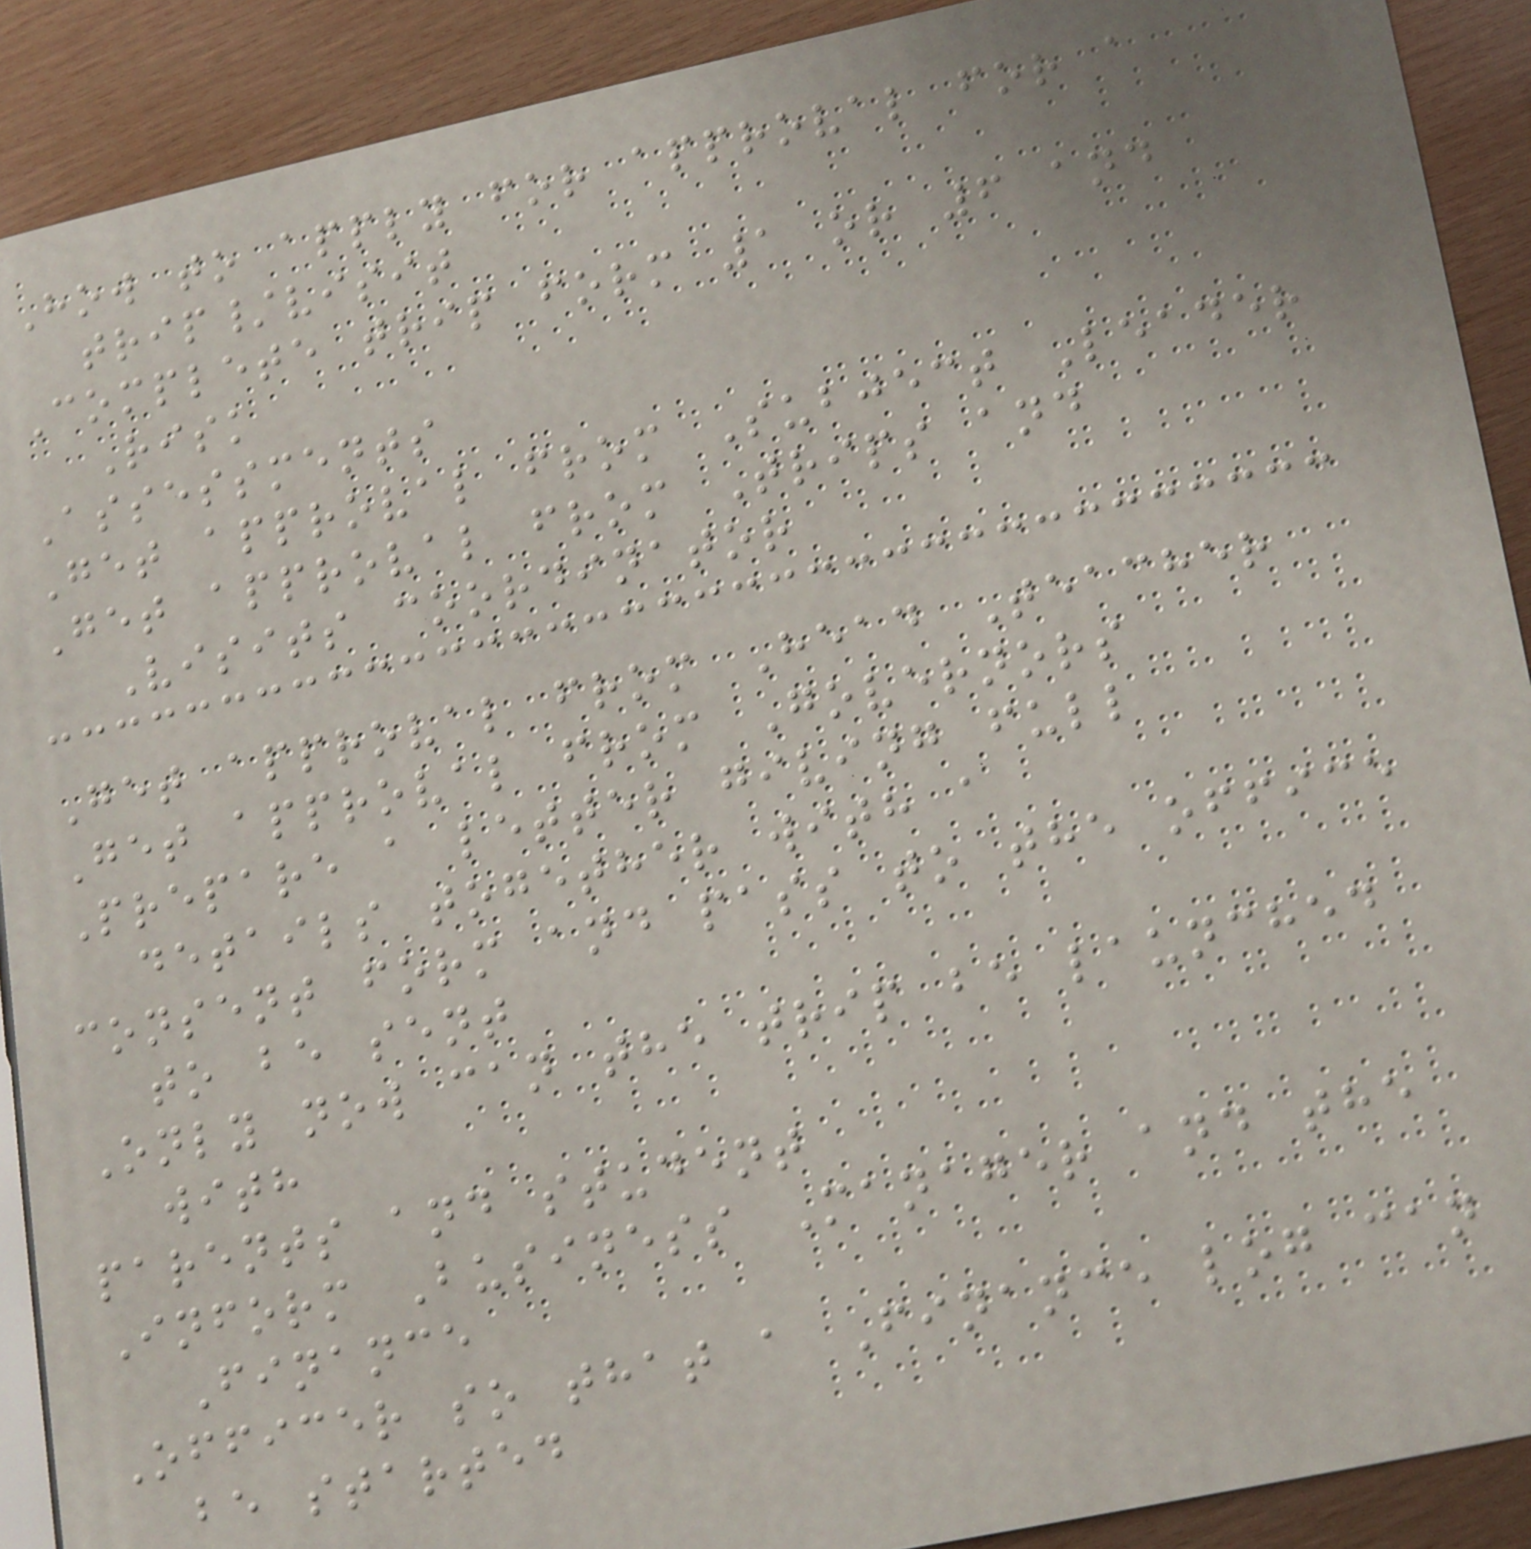How to apply for approval for a
trip/visit
Complete trip form 1 or 6 and
Risk
Assessments
Get approval from Subject Leader
Get approval from Trips and
Visits coordinator
Get approval from Head Teacher
Get approval from Governors
Prepare a letter giving full
details together with a
consent form and pass to the office
to be sent
Only now can the trip be launched
with
parents and student
Inform Business Manager and the
Finance
Officer so that a Finance log can
be started
